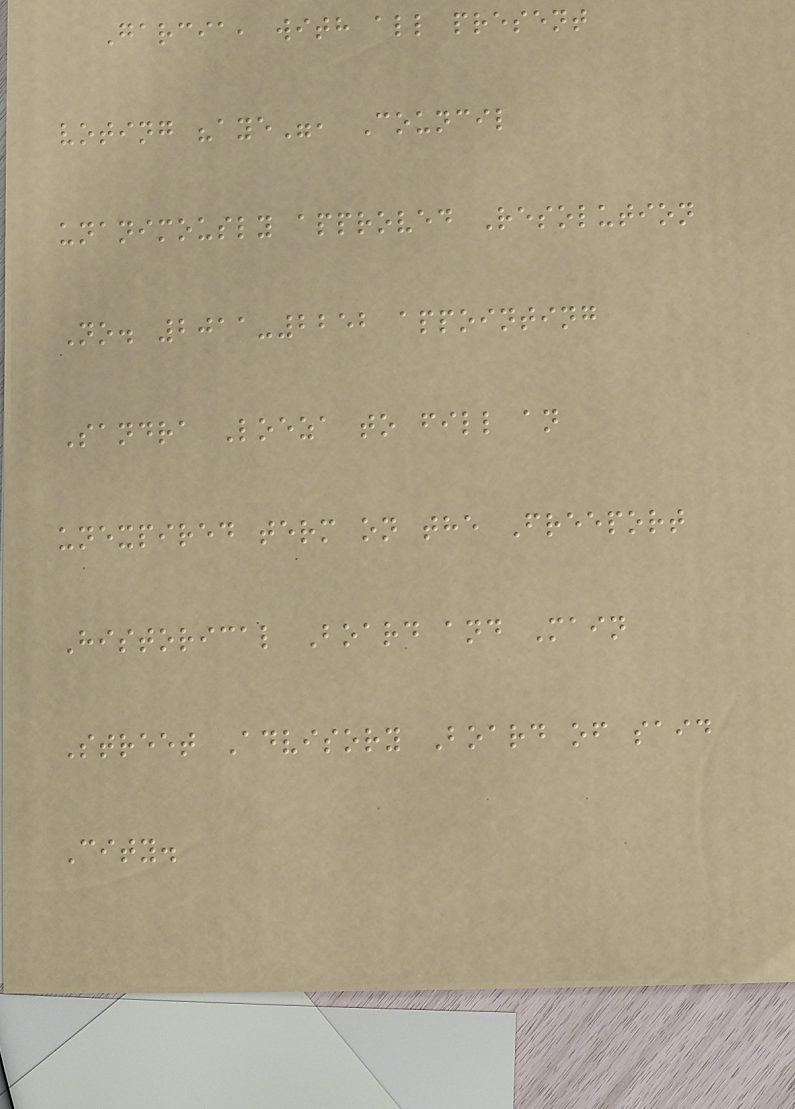Garcia, with all present
voting "aye", Council
unanimously approved Resolution
No. 2011-2252 appointing
Sandra Loeza to fill an
unexpired term on the Freeport
Historical Board and Main
Street Advisory Board of said
City.
